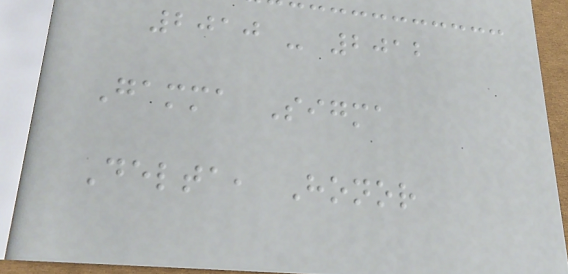2010 - 2012
Gamma Sigma
Delta, Honor
